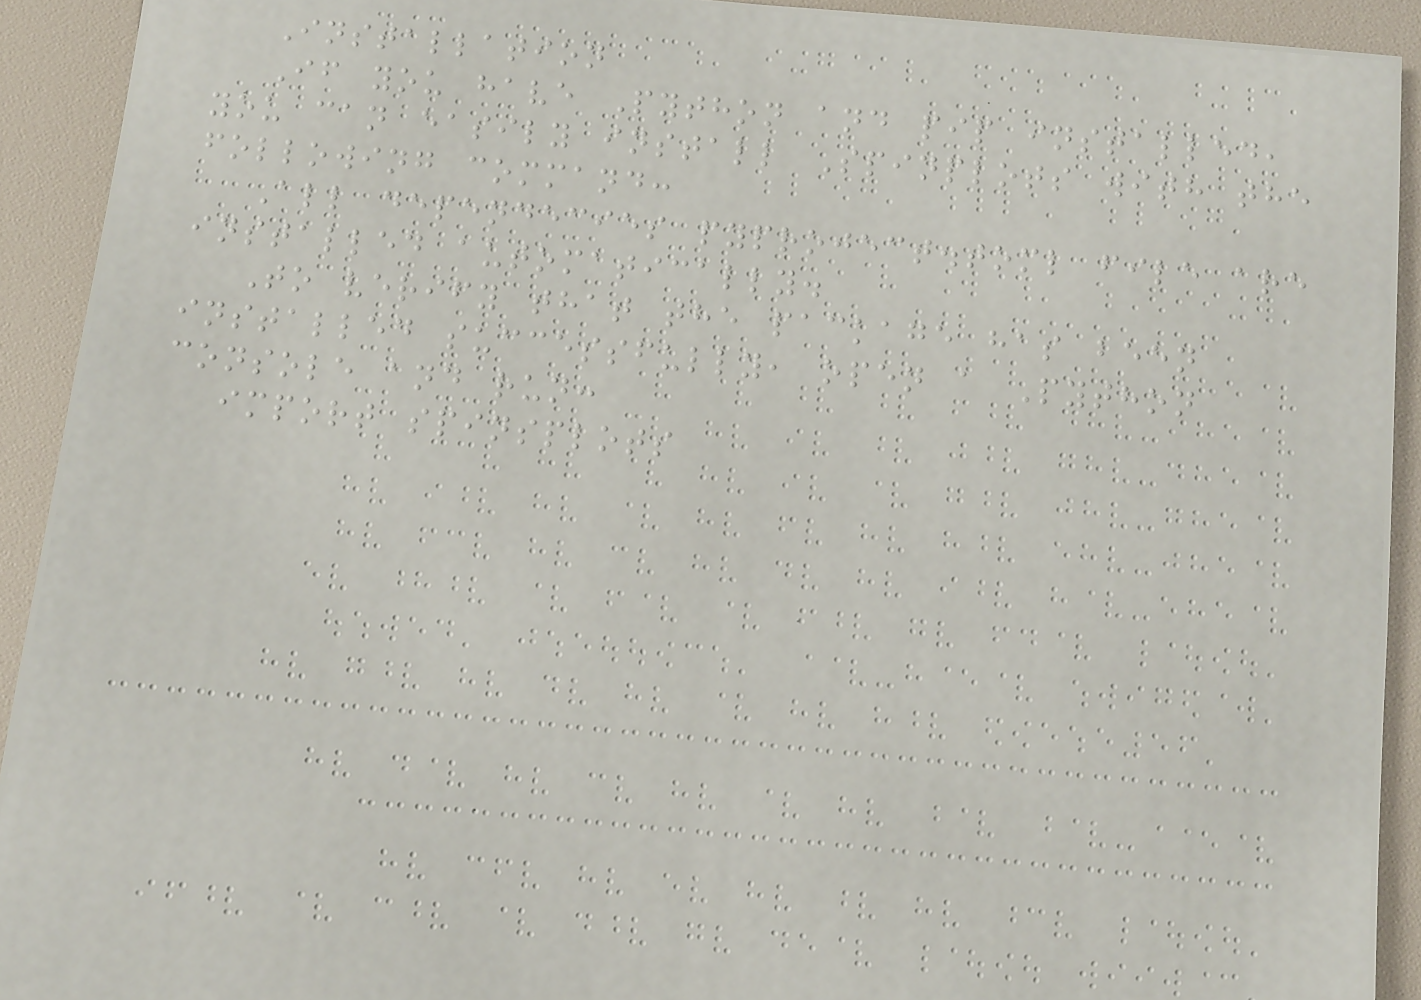Installation
If you have Python and pip installed,
you can easily install Spinplots with the
following command:
All dependecies pyproject.toml file are
installed automatically.
To verify that the package has been
installed successfully, open a Python
console and run:
import spinsplots
